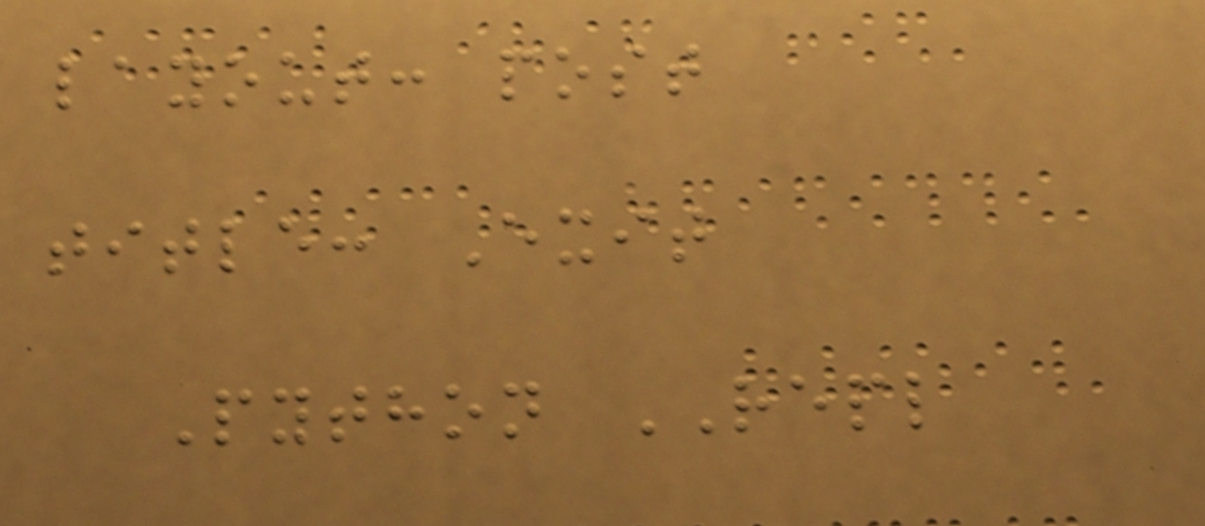layout: post
title: Exit
Python REPL
